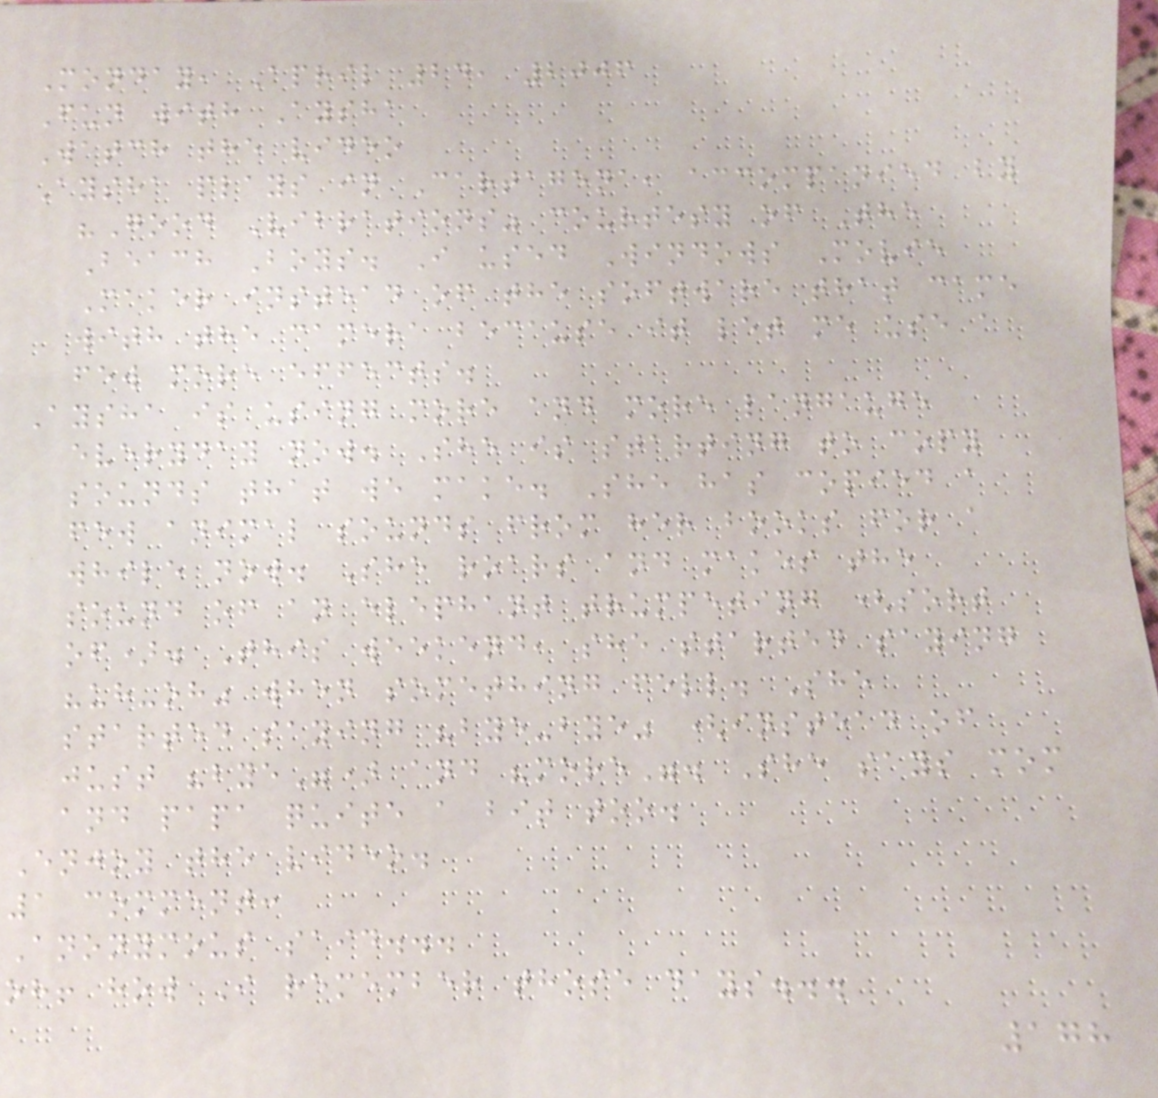Monday, April 24, 2006
Fun with Aysha
Watch the video
Aysha plays in Cartagena, accompanied by
"Good Vibrations" courtesy of The
Beach Boys. I used Windows Movie
Maker instead of the software that came
with the camera because it let me use a
few more effects.
Aysha is using more and more langauge
everyday now. She is starting to copy
sounds that we make. She has copied a
few animal sounds from her books for a
while now. She roars and makes the
sound of an elephant trumpeting (sort
of). This weekend, she started saying
"uh-oh" when something fell. She
started saying "bye-bye" (instead of
just "bye") and "more". She says mom
and papa quite a bit too.
Enjoy the video.
1 comment:
Anonymous said...
oh! how I remember those days...
178
